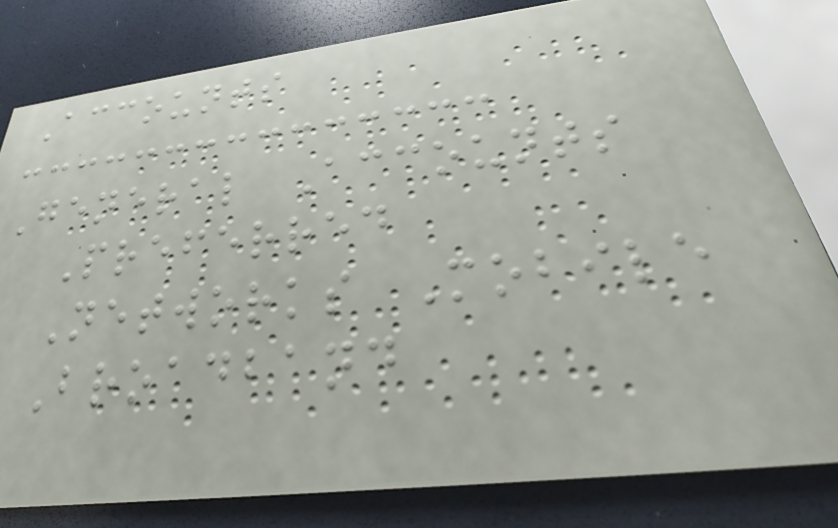Accounts
General Accounts
Preferred
Networks Mobile
Broadband
